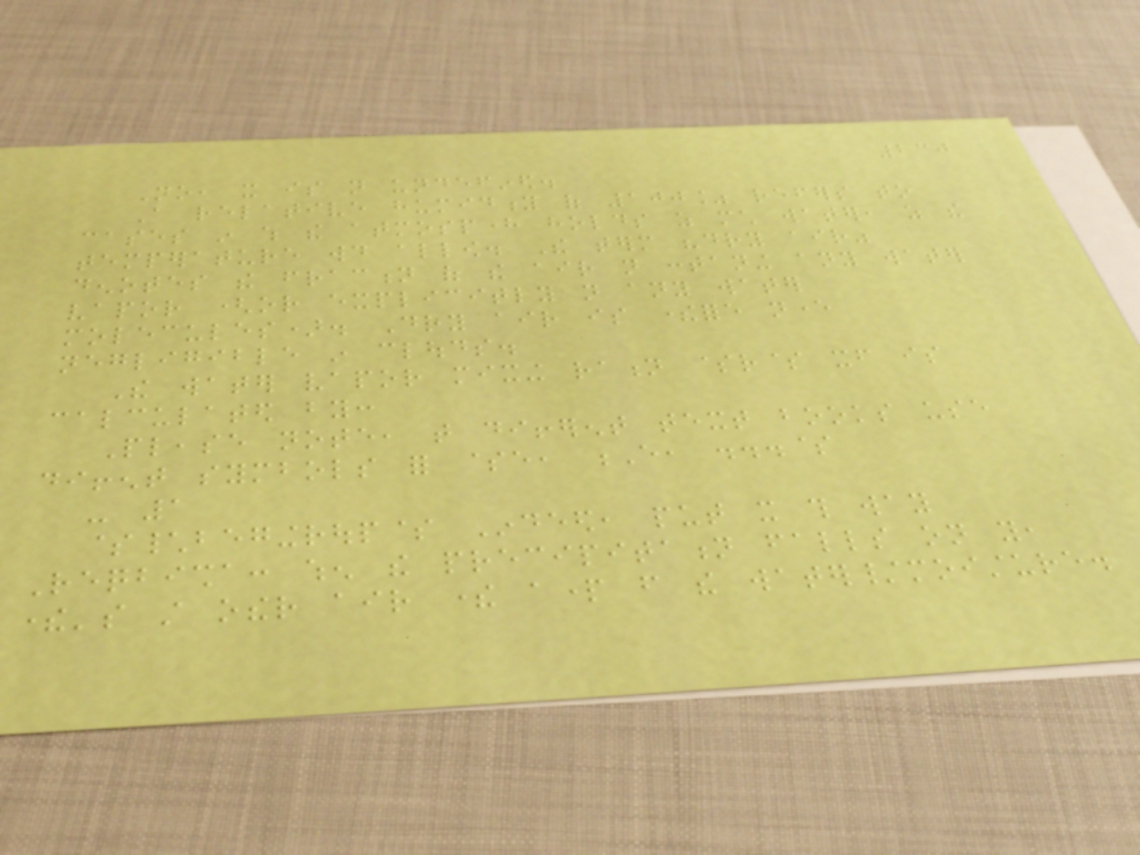230
No, it is not undefined.
A relative humidity of 100% refers to
cases in which the atmosphere holds as much water, as the
temperature would allow. The term "dry air"
denotes the fraction of the air not contaning any water
vapor (or explicitly not any water
molecules). Dry air is therefore never
negligible in clouds.
The water vapor mixing ration $r$ itself is
calculated by:
Please note, that different text books use
diffent symbols for $e, E, ...$
- 1
$\begingroup$ Indeed, put it this way
Reqbisha: when the precipitation falls on you,
there's still other air there apart from the water/moisture.
